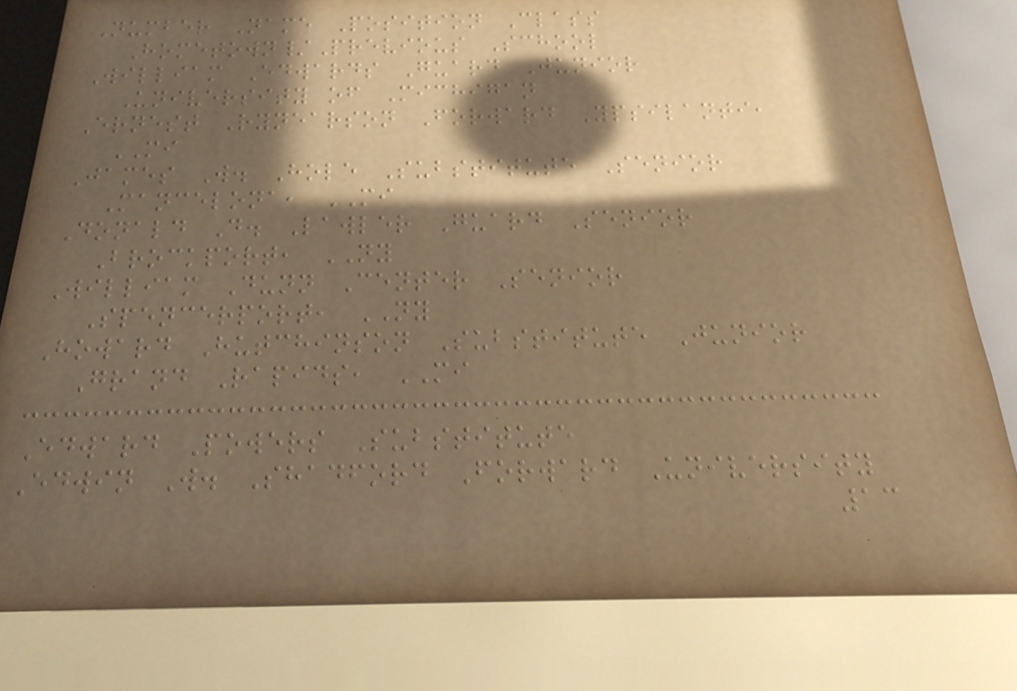Number Name Position Class
Hometown/Previous School
William Edwards Guard Junior
University of Michigan
Ernest Rynearson Forward Ypsilanti,
MI
James W. Hole Substitute Senior
Mancelona, MI
Donald D. Lawler Guard Senior
Brockport, NY
William Dunn Center Senior
Spencerport, NY
Howard Hutchinson Substitute Junior
Grand Rapids, MI
Edward Powers Substitute
Edwin W. Shadford Forward University
13
